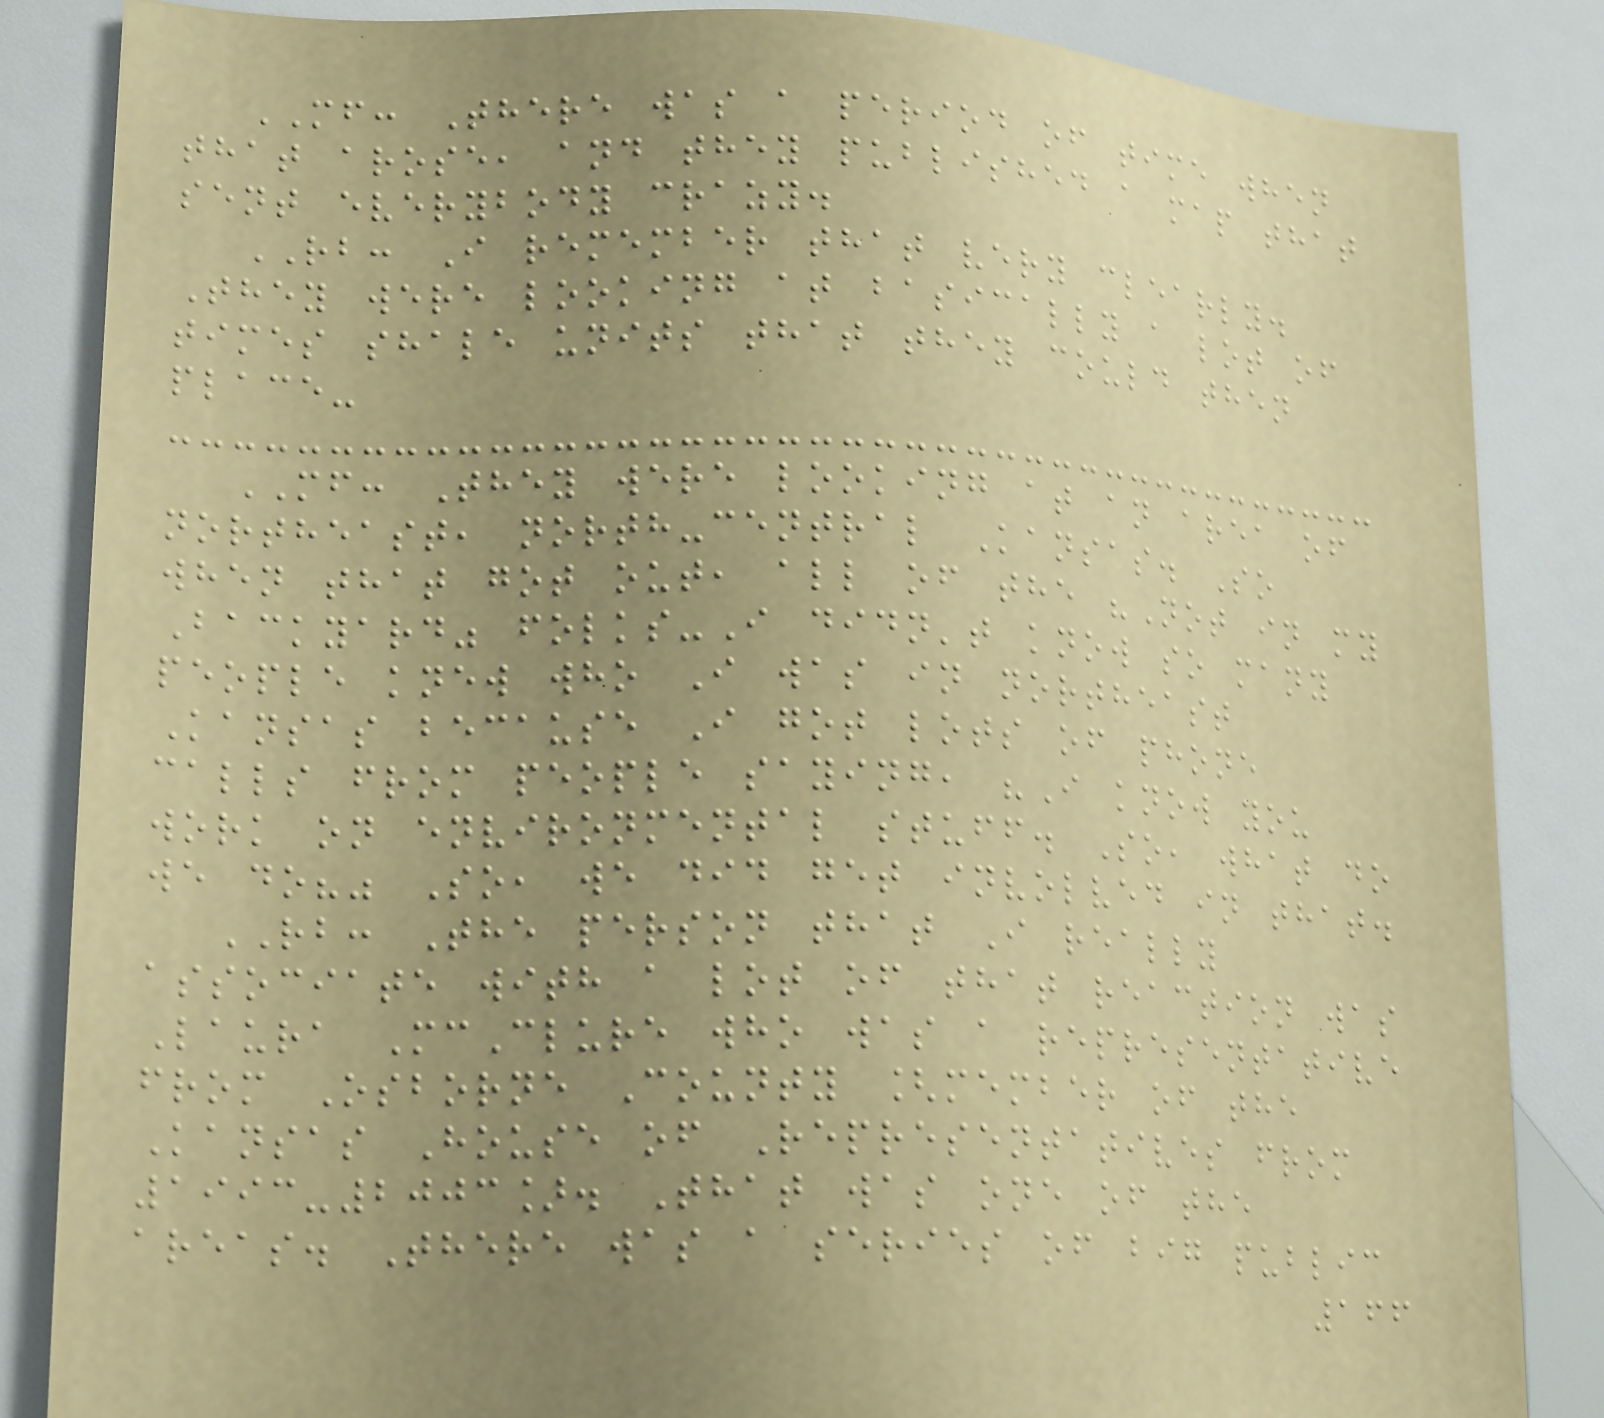MF: There was a period of time when
that arose, and they published a map that
sent everybody crazy.
RB: I remember that very clearly.
They were looking at basically a lot of
times shale units that they could then
place-
MF: They were looking at an area of
northeast, north-central Kansas. So
when that got out, all of the "Not in my
Backyard" folks-I didn't know so many
people knew who I was in northeast
Kansas because I got lots of phone
calls from people saying, "I know you
work on environmental stuff. So, what do
we do?" So, we did get involved in that.
RB: The person that I really
associate with a lot of that reaction was
Laura McClure who was a representative
from Osborne County [member of the
Kansas House of Representatives from
1993-2003]. That was one of the
areas. There was a series of big public
166
